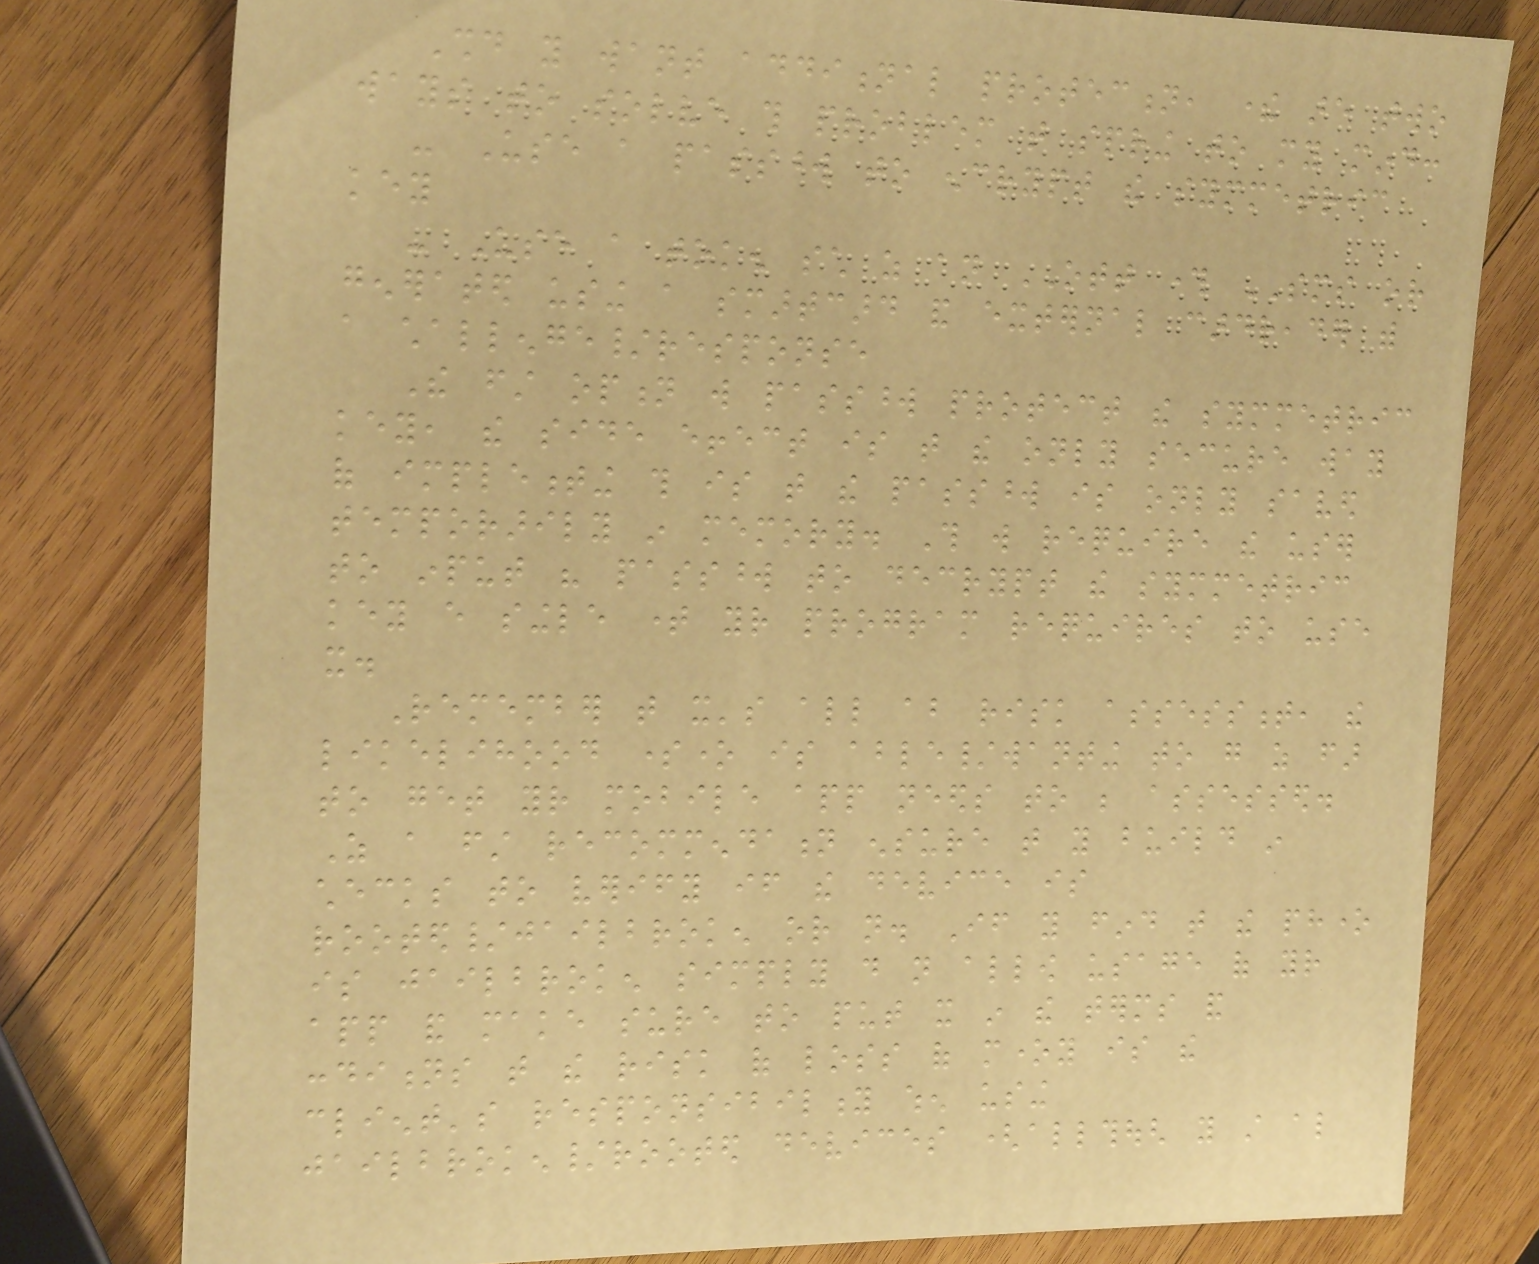Should you want additional protection, there are two
ways to solve this problem that spring to my mind:
- Use a password to encrypt the symmetric
key
- Use a token such as an OTT through SMS or
generated using a smartcard and external cardreader with
a challenge/response
The first option will password protect the symmetric
key, the side effect is that the only secure way
of implementing this is that the password is only saved
temporarily in memory. This will require the user
to input his password to decrypt the symmetric
key every single time your program requires to use
it.
Remember that it's all about risk assessment, the
likelihood someone is able/wanting to go as far
to get your mobile app needs to be assessed.
As a first recommendation ensure that you build in
checks to verify if the device is
rooted/jailbroken or not. If you find that the phone
is jailbroken simply do not allow usage of your
app and make sure to put it in the terms and
conditions that the risk of loss of money is the
client's responsibility when using
jailbroken/rooted devices (allthough you still also
